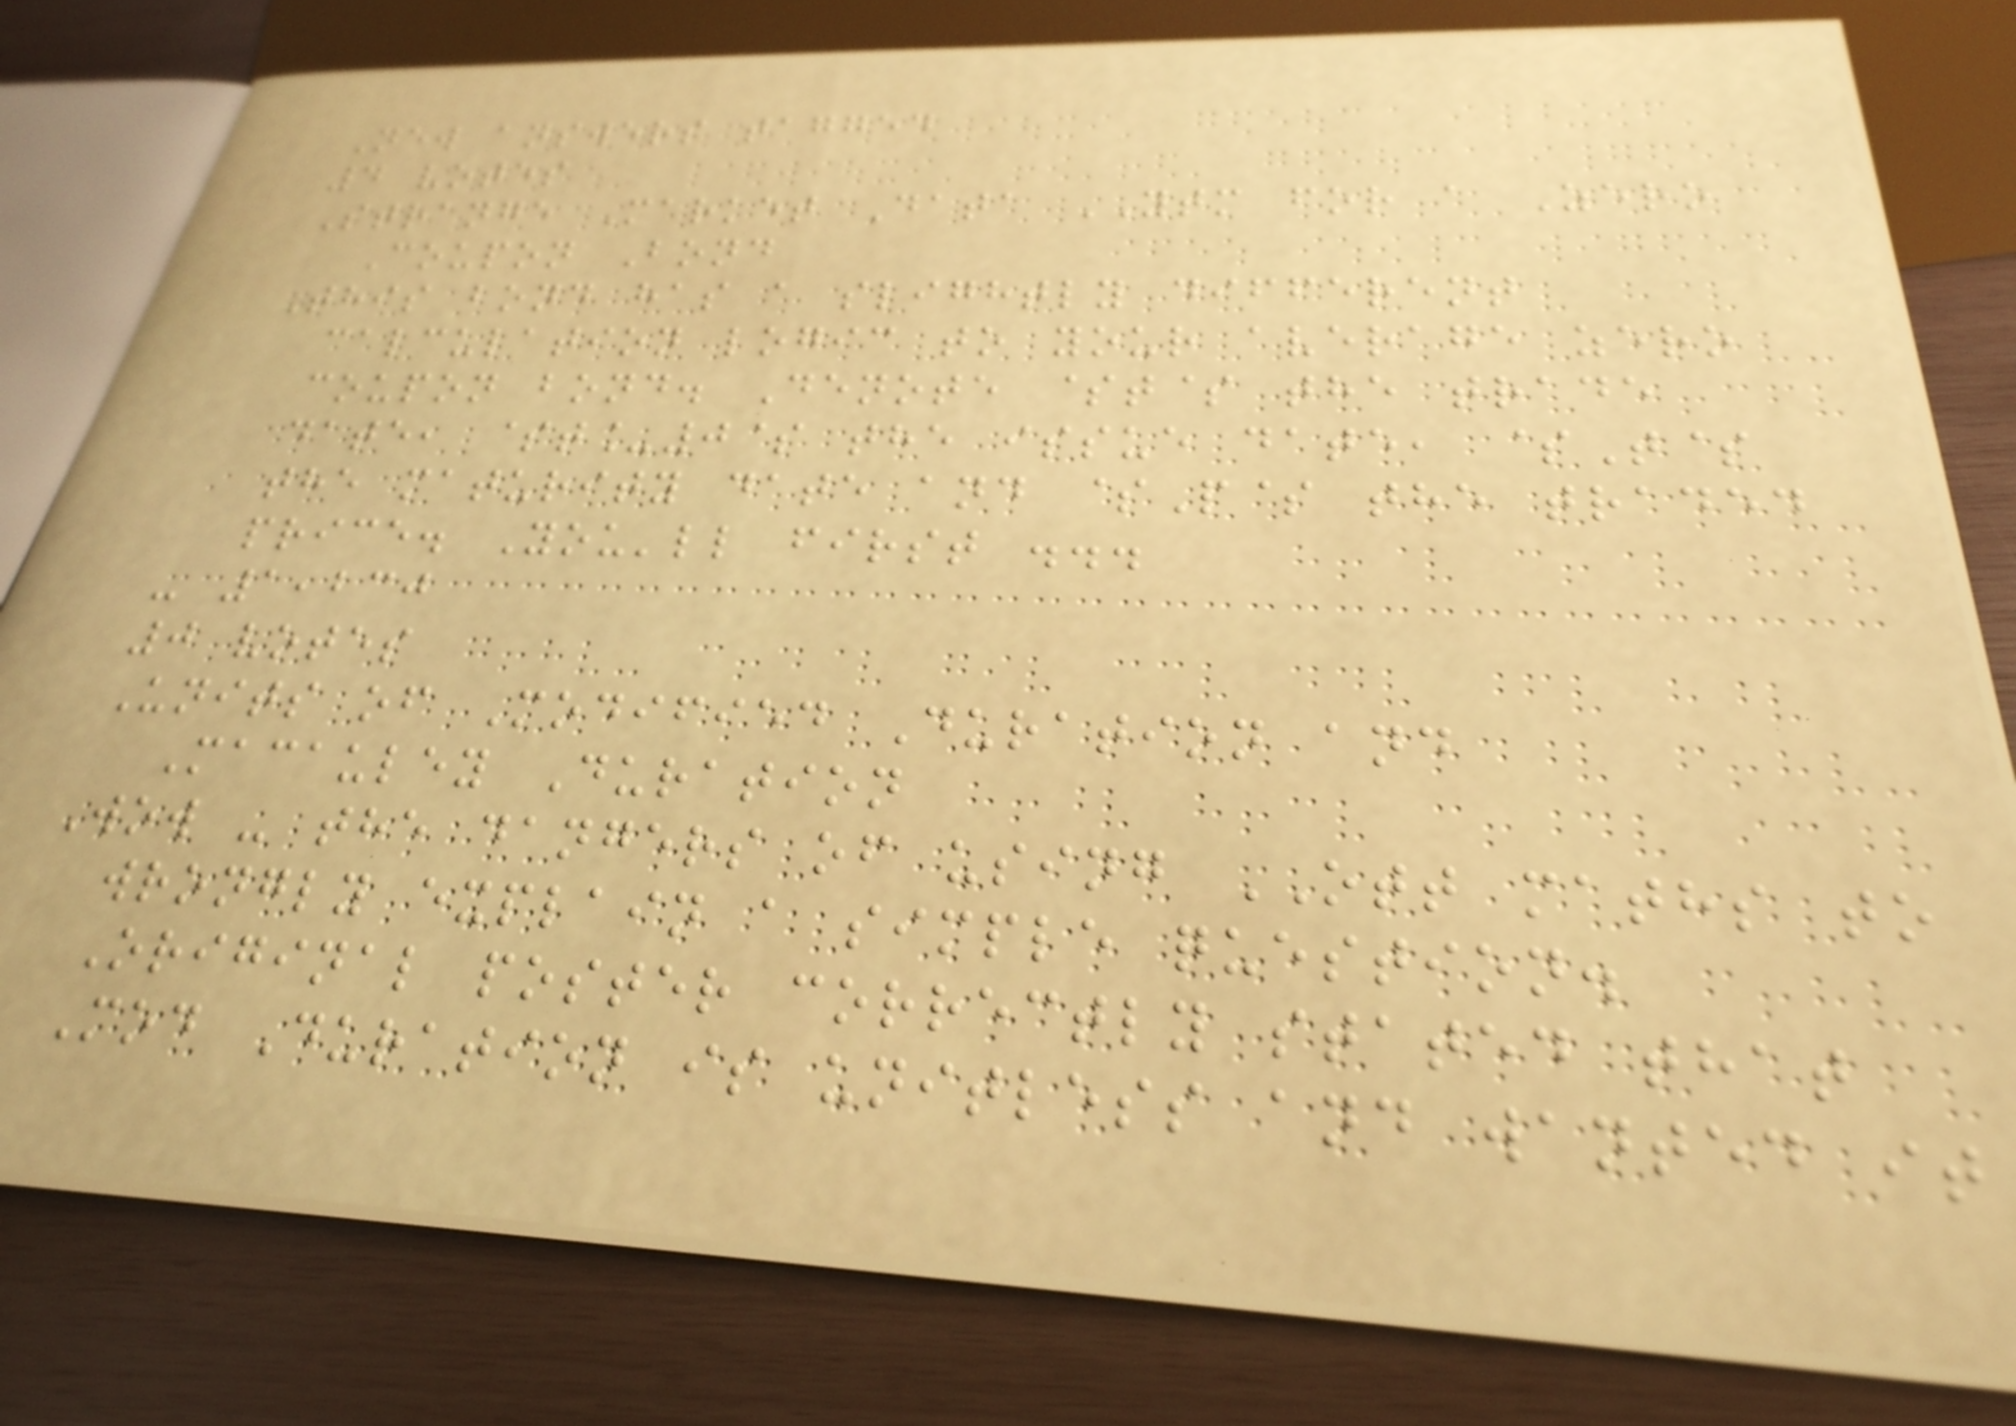New answers tagged
4 votes
Strange Market Data YTM for a Zero
Coupon Bond
This bond has a slightly different
calculation logic to your average zero
coupon bond. Denote $t$ the trade
date, $t_0$ the issue date, $T$
the maturity date and $P$ the traded
price. You'll first ...
- 1,230
0 votes
Units of Modified Duration and
Macauley Duration
Wow - the dangers of using OTT maths to
wrongly explain a simple question.
Original poster correctly stated that
Mod Duration is unitless and wanted it
